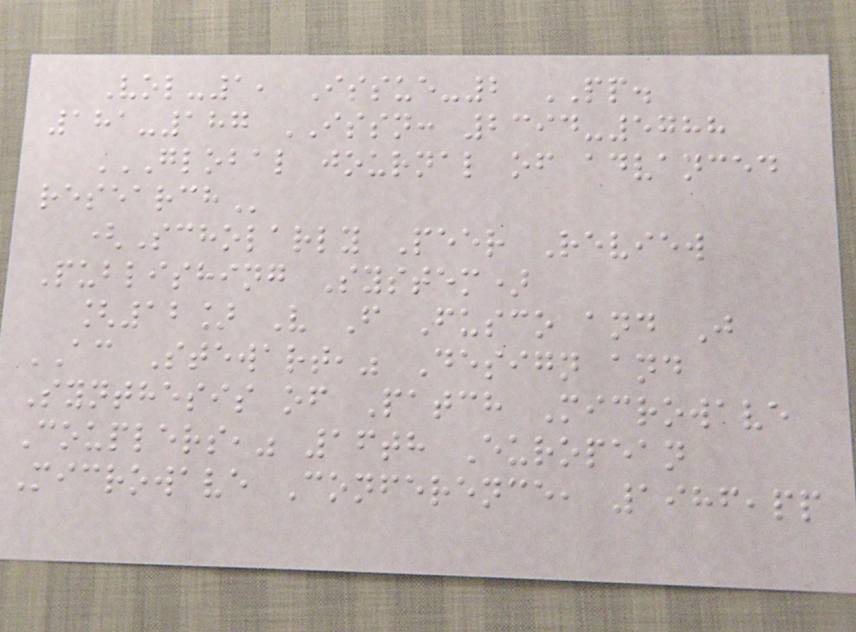Vol-1, Issue-2 PP.
181-187 ISSN: 2394-5788
GLOBAL JOURNAL OF ADVANCED
RESEARCH
(Scholarly Peer Review
Publishing System)
[12] V F Fusco and J
AC Stewart," Design and
Synthesis of Patch Microwave
Couplers," 16th European
Microwave Conference, 1986,pp
